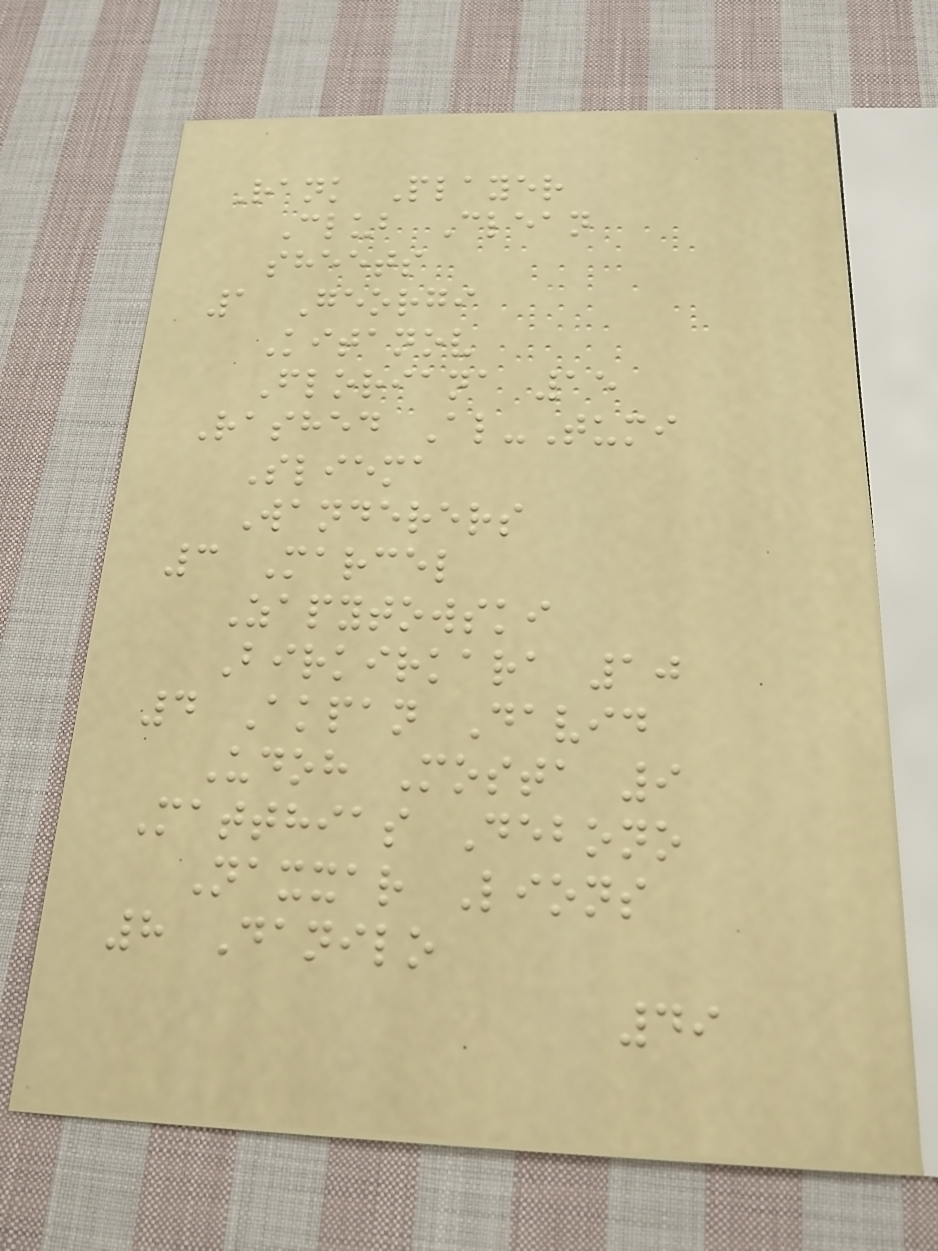Rank Player
Club Clean
sheets
1 Georgi
Kitanov
Floriana 15
Rashed Al-Tumi
Sliema
Wanderers
3 Marcel
Zapytowski
Birkirkara 10
4 Akpan David
Udoh Mosta 9
Matthias Debono
Naxxar Lions
8 Danilo
49
